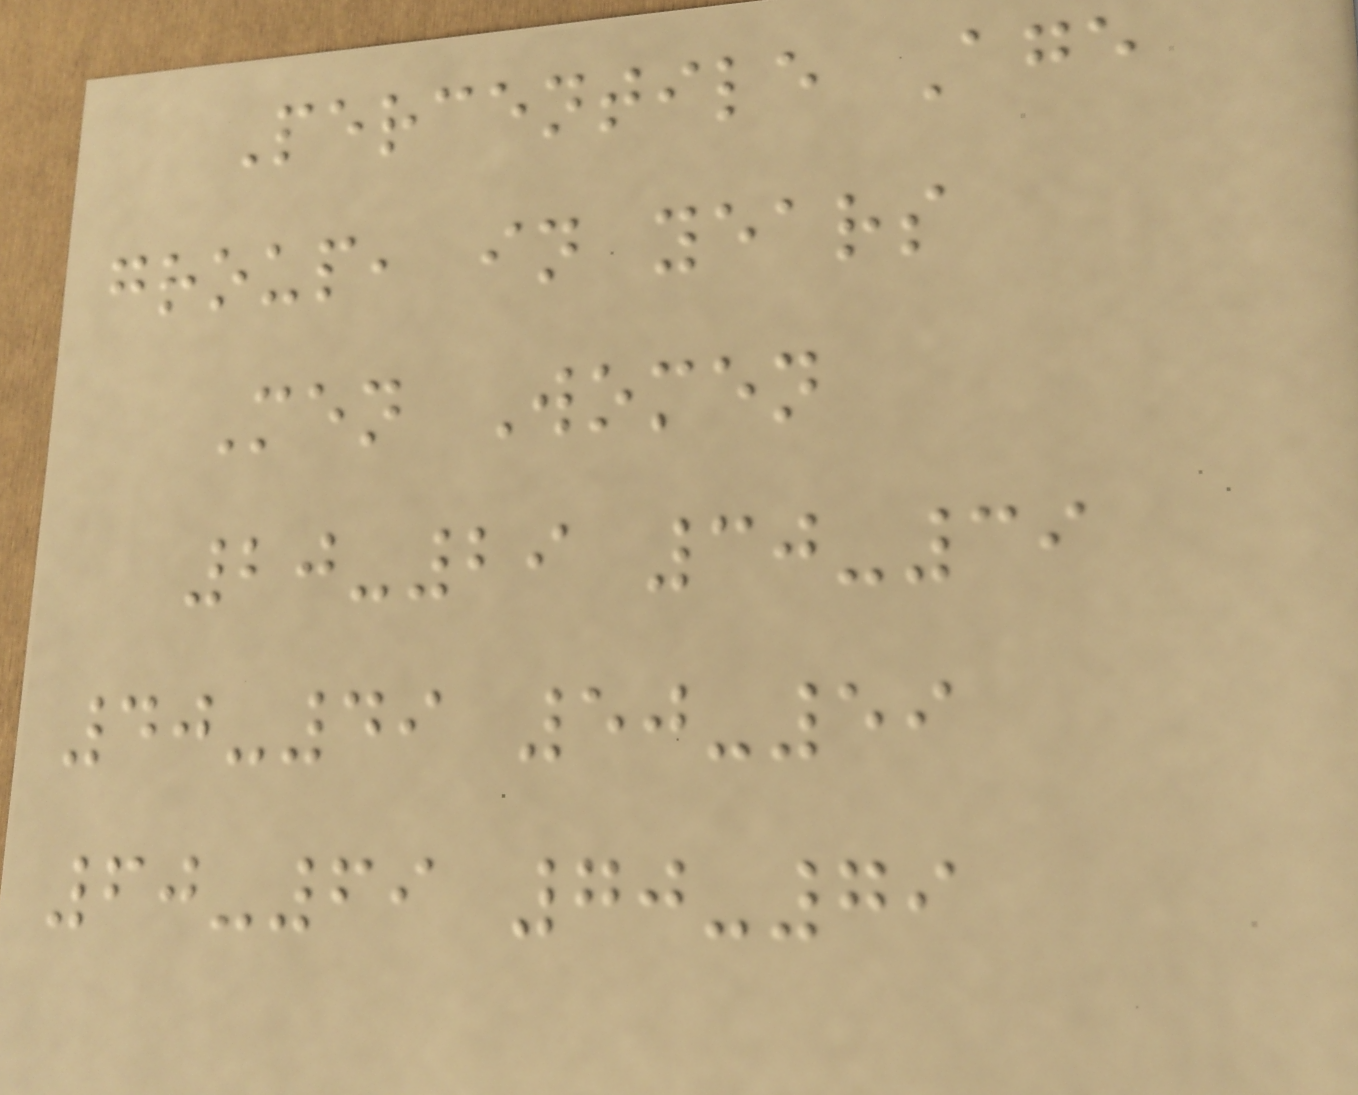Percentile Age
group, in years
Men Women
20-29 30-39
40-49 50-59
60-69 70-79
